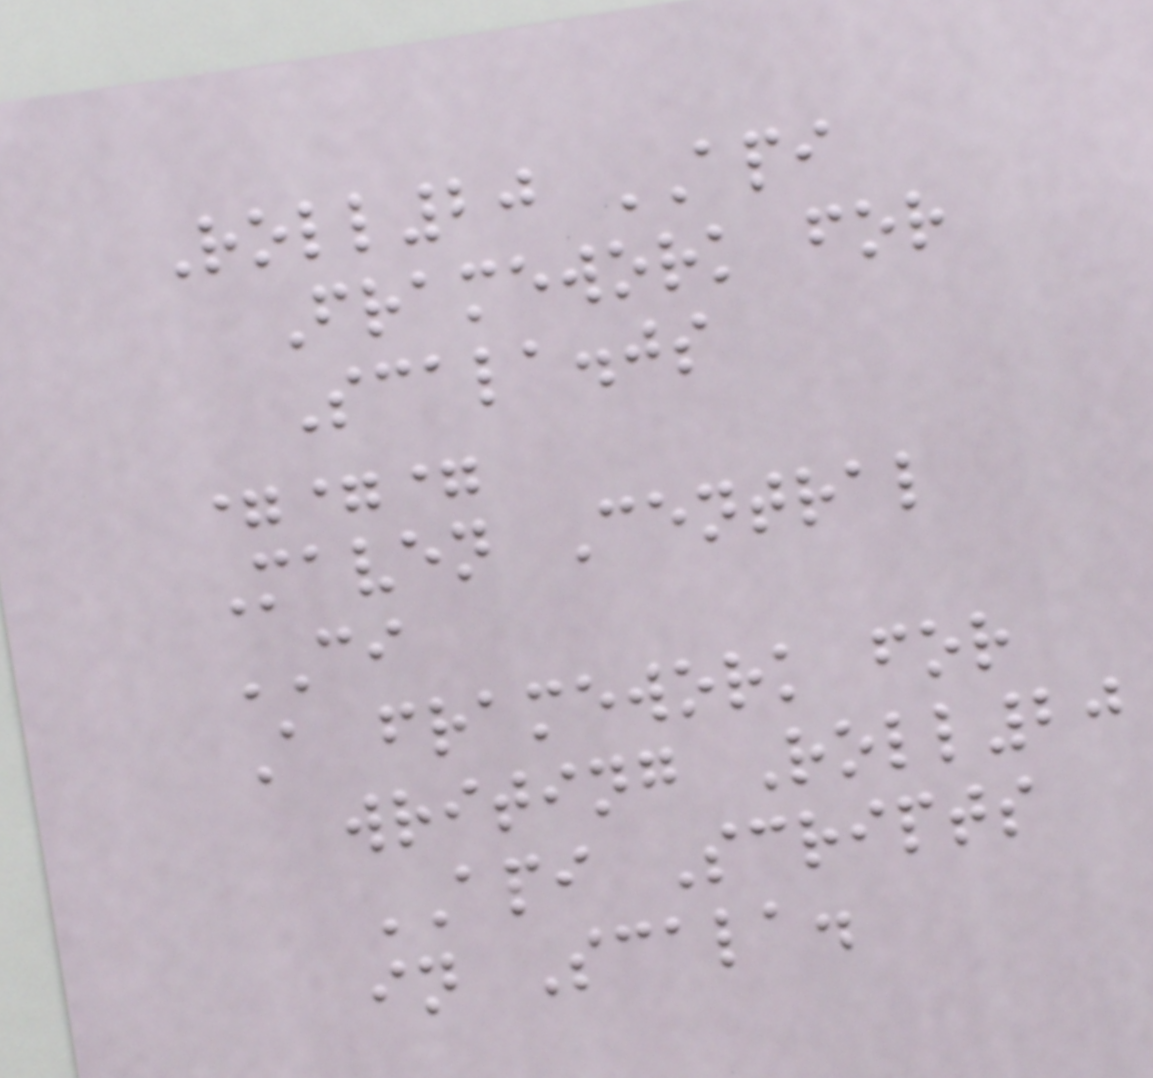Roll20 API
Framework for
Scala.js
===
Maven Central
CI
A framework for
writing Roll20
API Scripts
in Scala.
